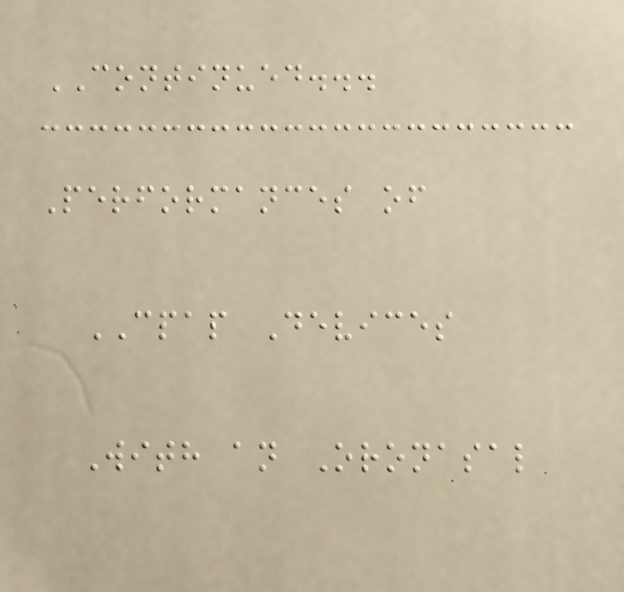CONTINUED...
Performances of
CPAP Devices
With an Oronasal
